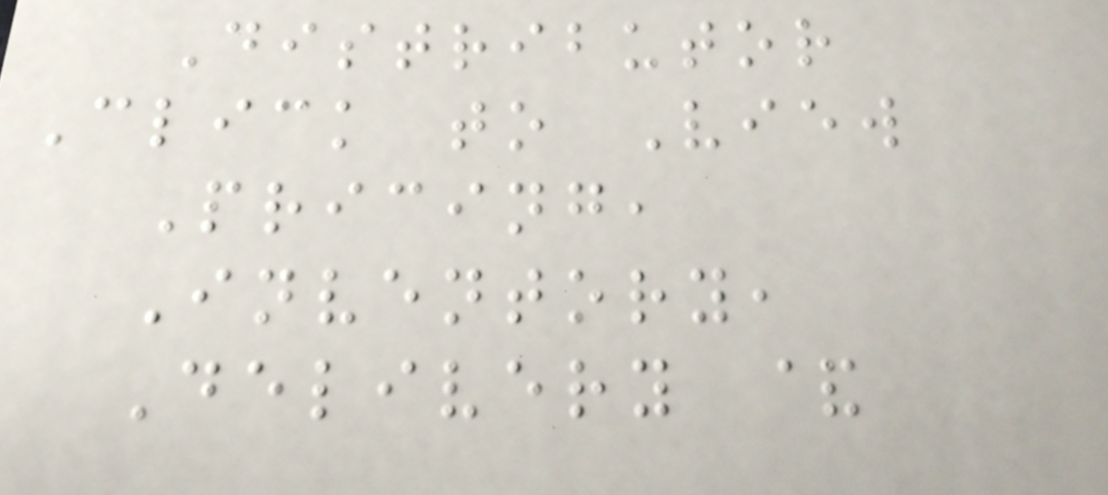Distributor
Click to View
Pricing,
Inventory,
Delivery &
